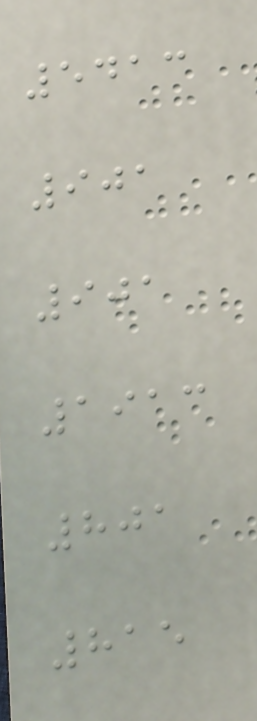5413
901
901
1913
801
815
